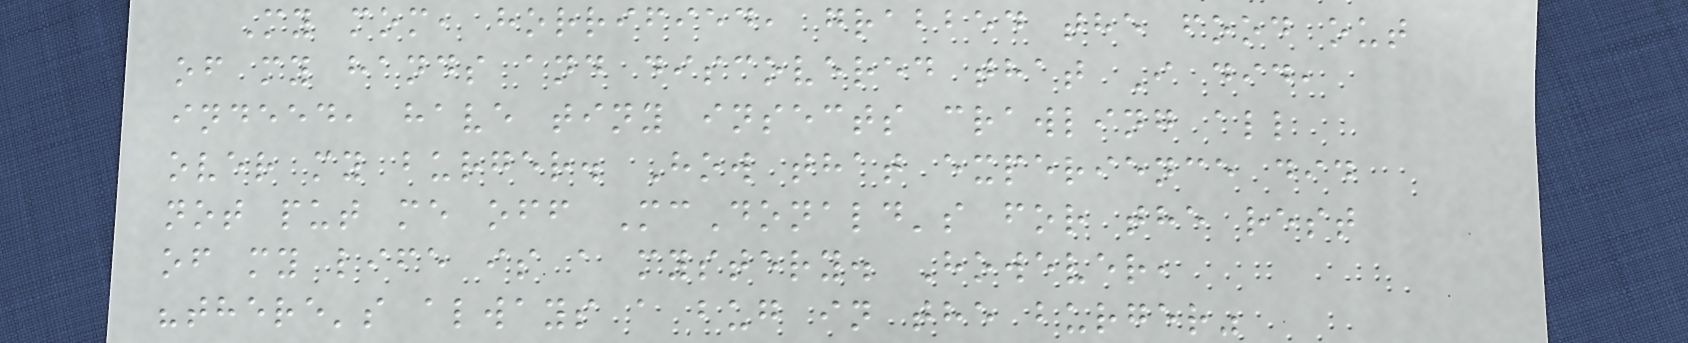My mom, horrified, grabbed the food out
of my hands and discovered that I did,
indeed, have tiny insects crawling all
over my burger. How that experience did
not put me off McDonald's for the rest
of my life is a mystery. However,
"there's always a bug in the burger"
